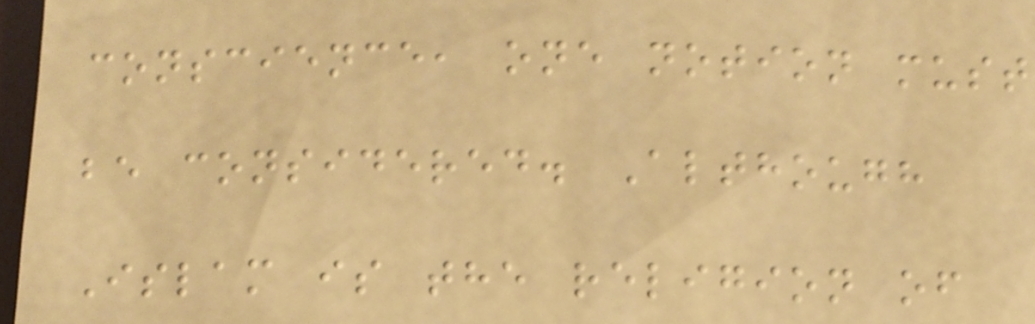conscience, one notion must
be considered. Although
Islam is the religion of
